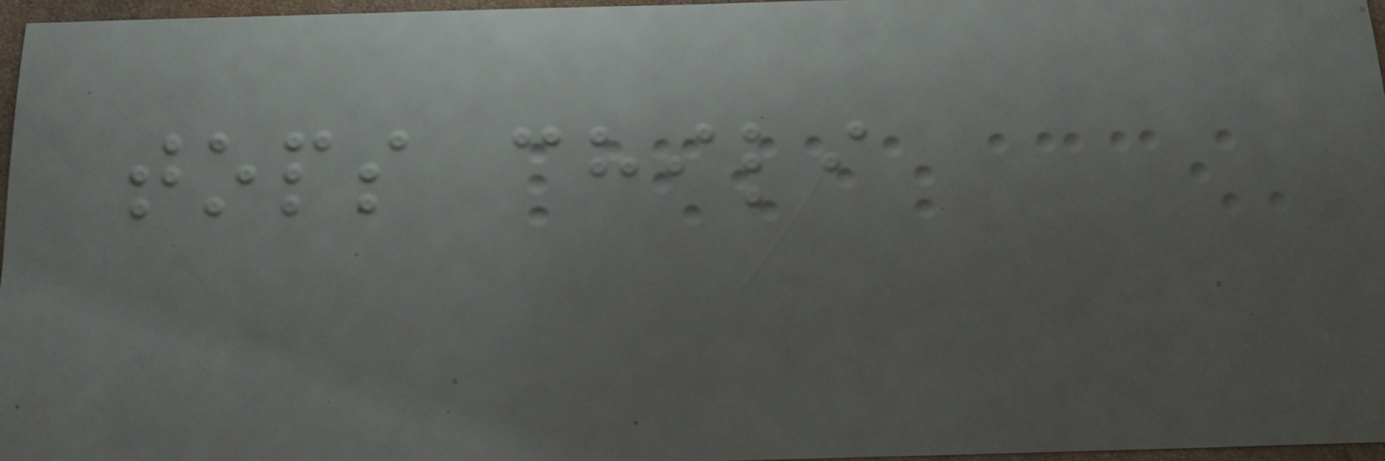tops chili
